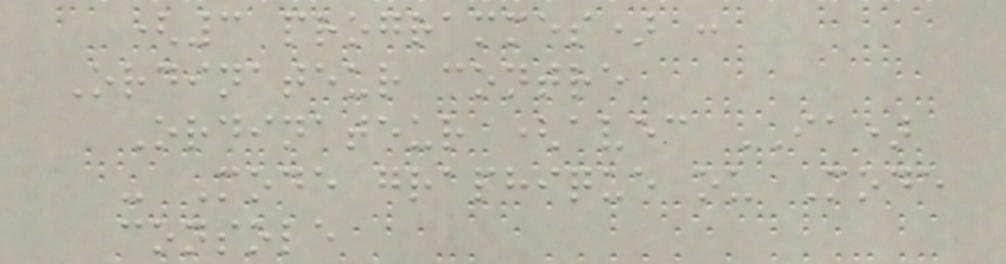(3 programmes) :
Ordinateur contre
Ordinateur (avec IA)
- Mode graphique ou Mode
console
